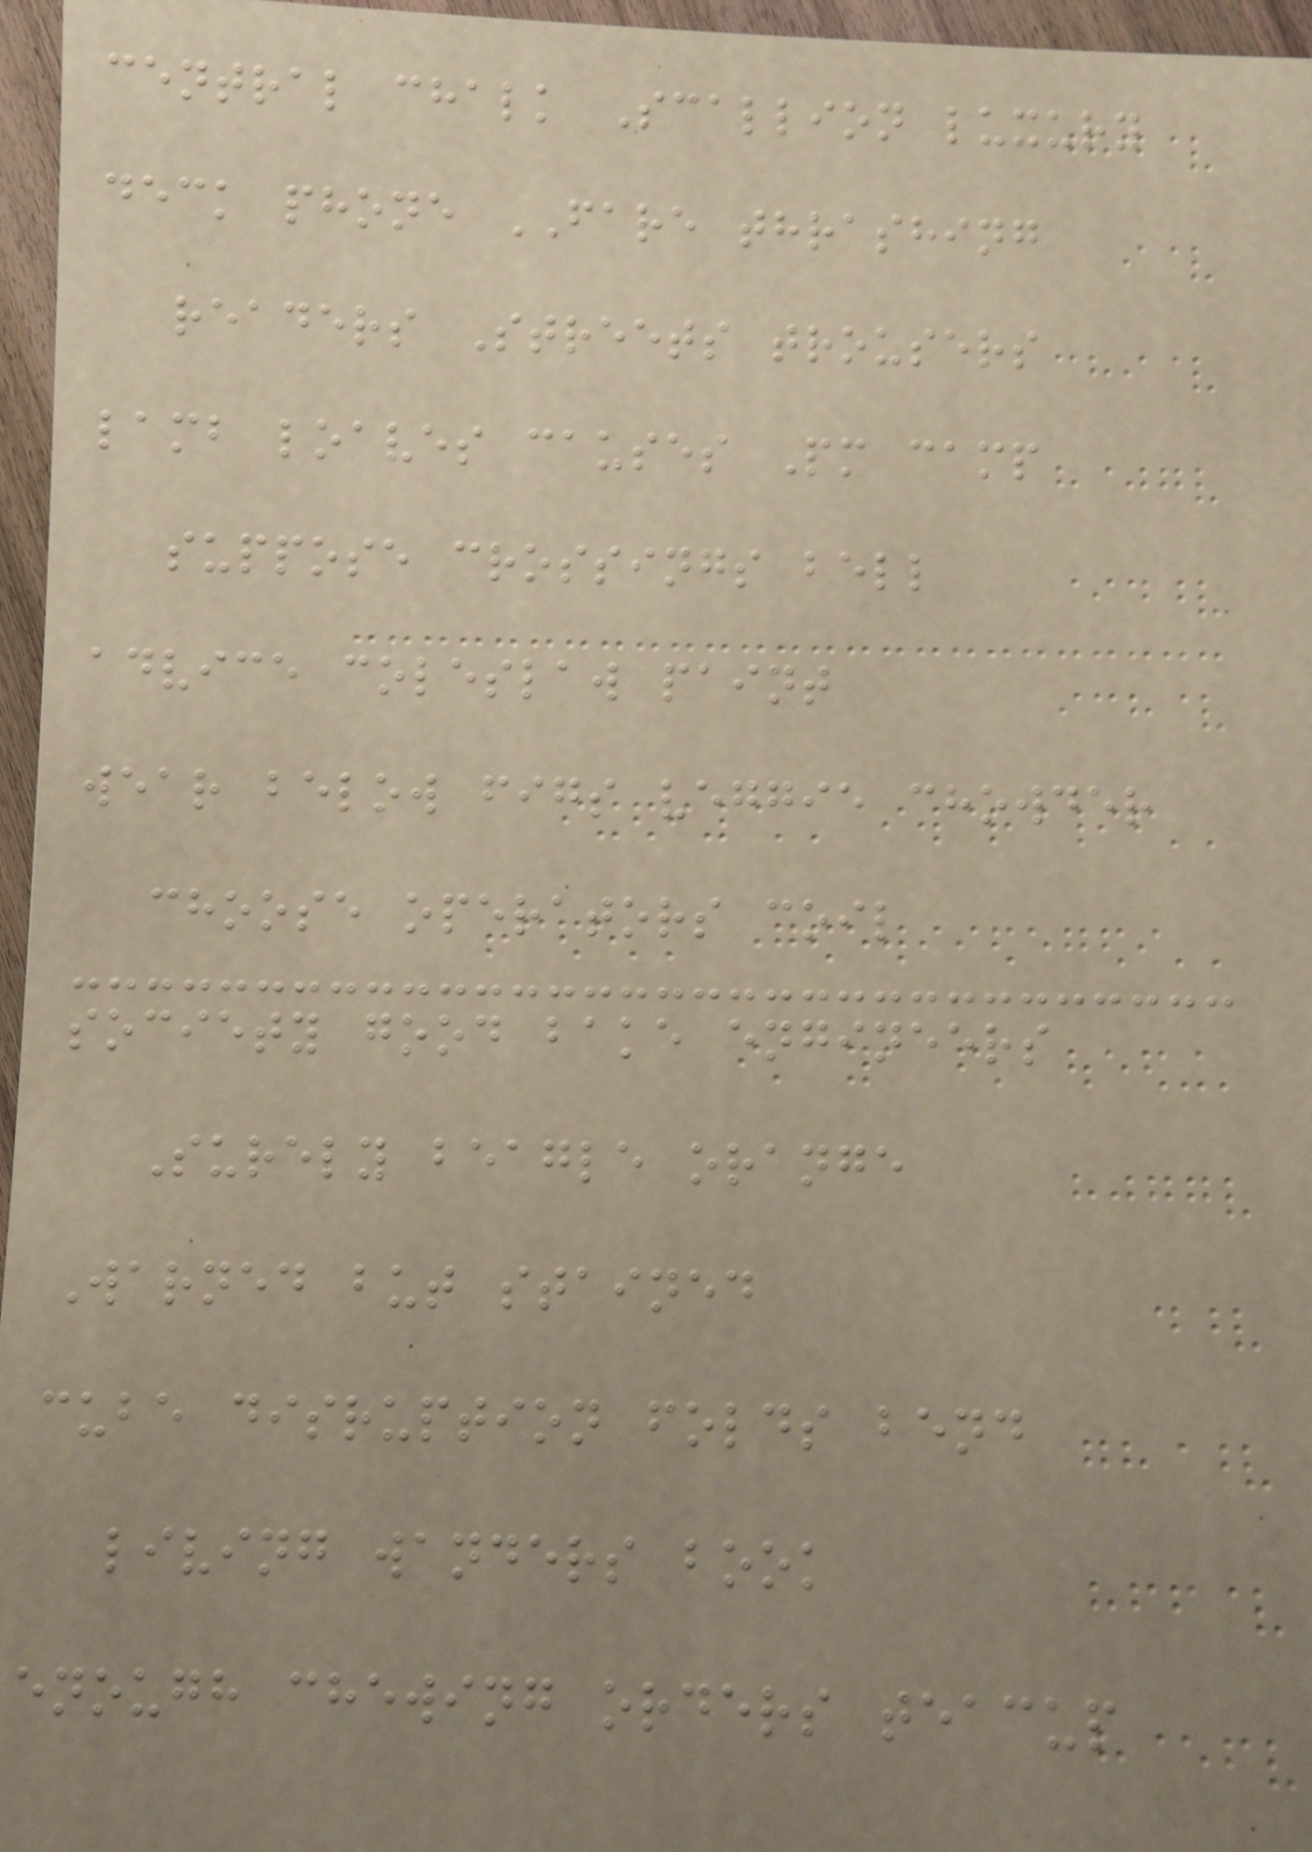central chalk Scallion luxury
deck phone FARE thrashing
readers Streets trousers
lamb loaves causes Pm camp
suppose crossings bell
advice coleslaw paint
wear below figs veggie chowder
choose operators coil
society good bake engineers
Surely beagle orange
Warned but stained
cube disruption folds bend
living wanders book
enough chewing orders teacup
